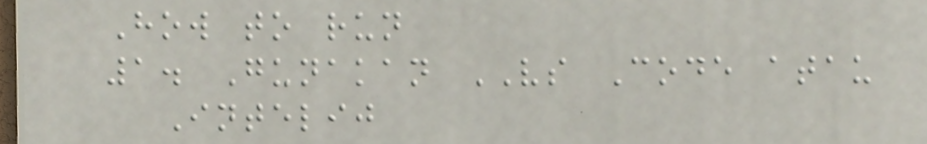How to run
1. Gunakan VS Code atau
Intelij
